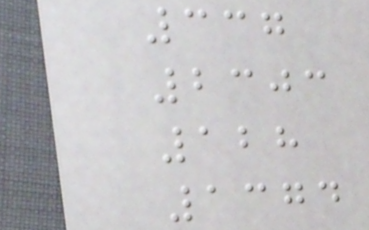337
2303
128
1374
